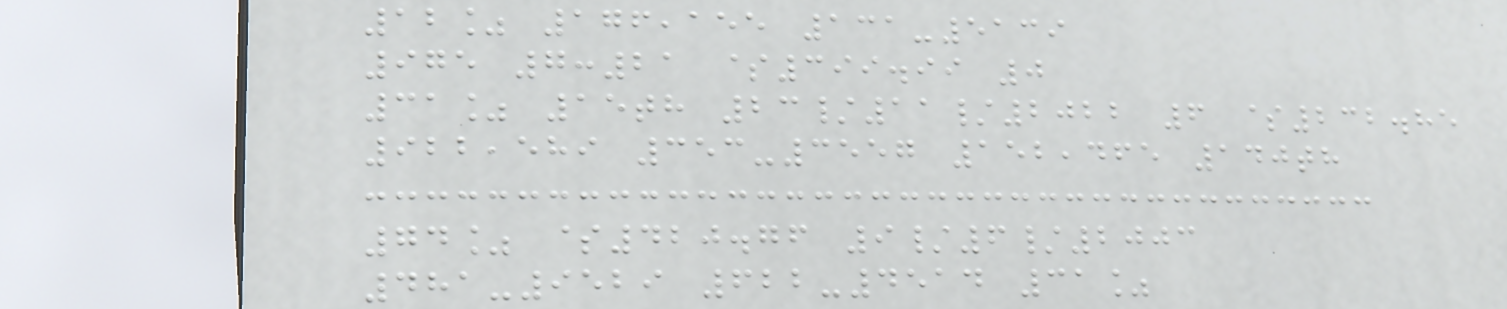12% 176,155 131-5139
975 7:21 $399.99 0
31% 15th 23/11/2022 6 $232.85
922,589 353-3557 152,465 140th
74% $420.76 9/6/2003
481-9529 622-4514 31%
